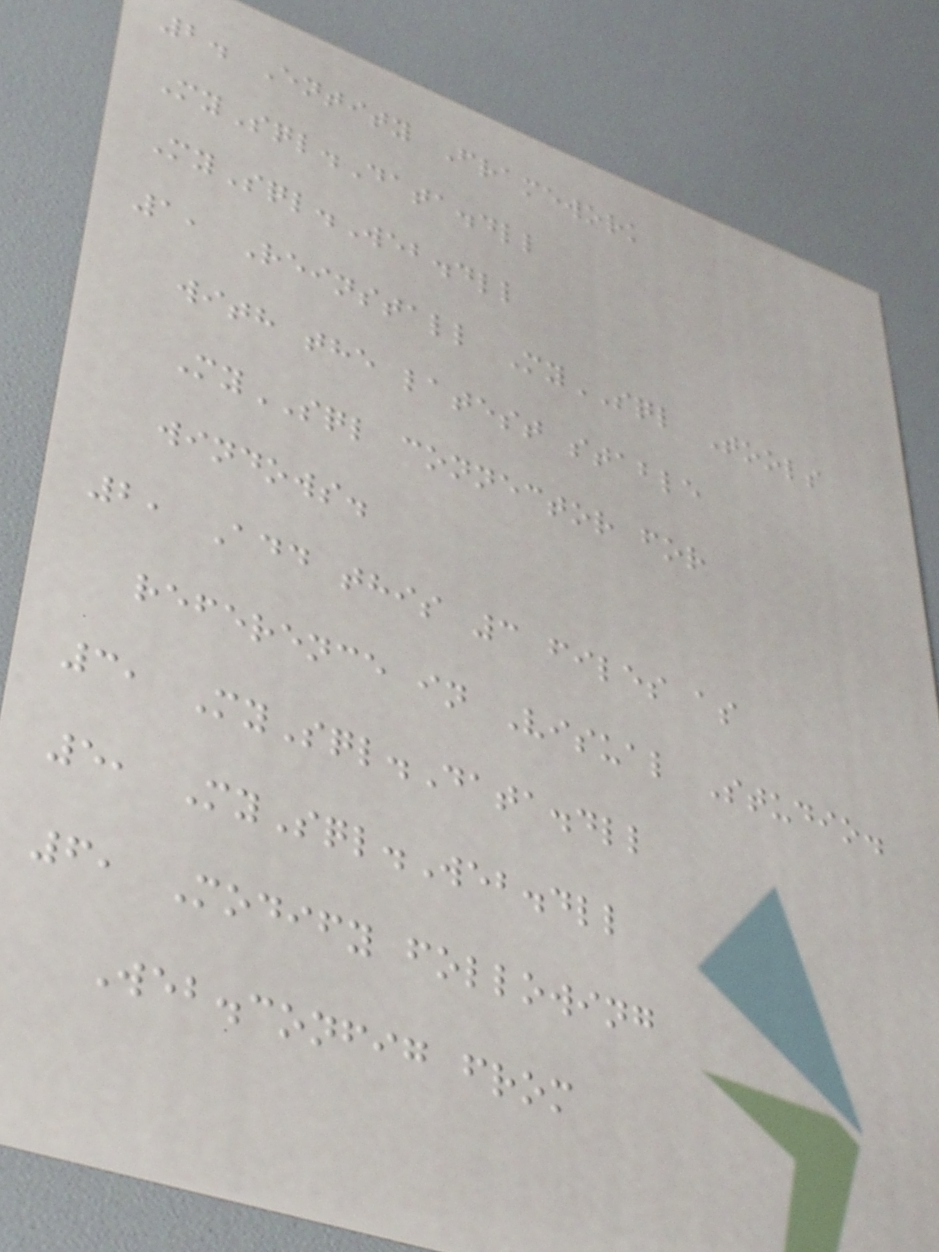2. Entity Framework
MySql.Data.dll
MySql.Web.dll
1, Reinstall MySQL Tools
with the latest stable
MySQL connector for
windows.
2, Add this 3 files as
reference in Visual Studio.
3, MySql.Data.dll
5, MySql.Web.dll
6, Modify following
Web.config from
